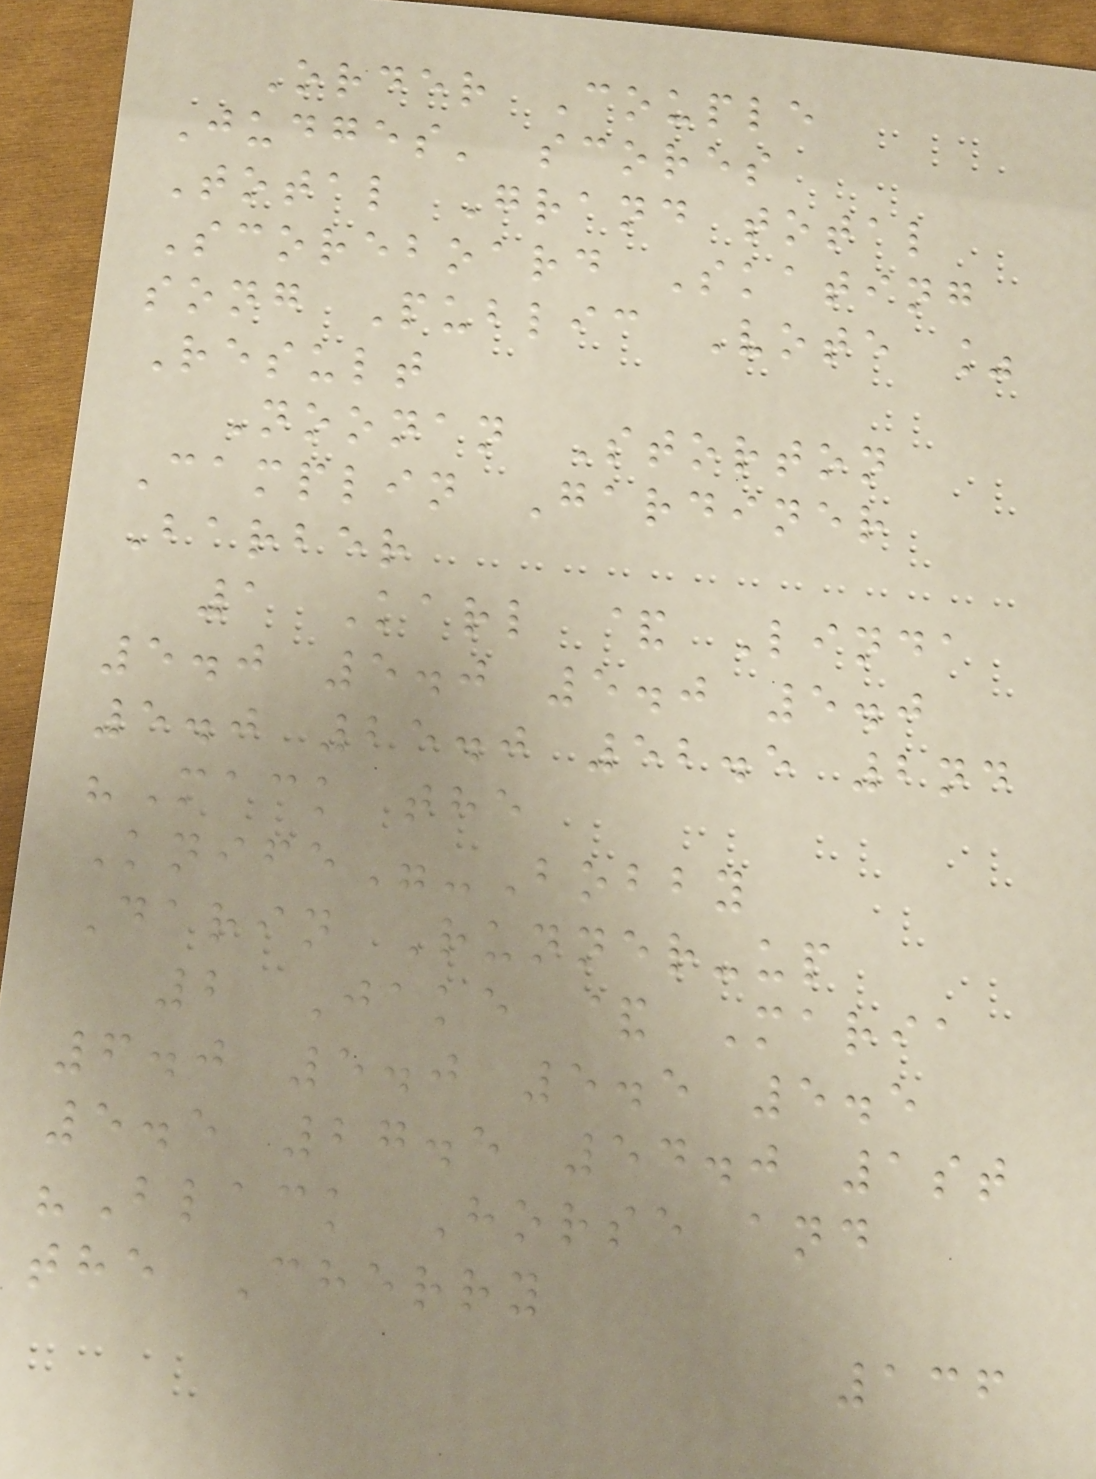Order Couple
Judges' scores
Total Grand total
Scoreboard Skating
song Public Vote %
Result
Noonan Storton
Camplin Gardiner
Barber
1 Karl & Linda
5.0 5.0 5.0 5.0
5.0 25.0 52.5 2nd
"Mack the
Knife"-Bobby
Darin Runner-up
2 Jake & Maria
6.0 5.0 5.5 5.5
5.5 27.5 54.0 1st
"Black Horse and
the Cherry
136
